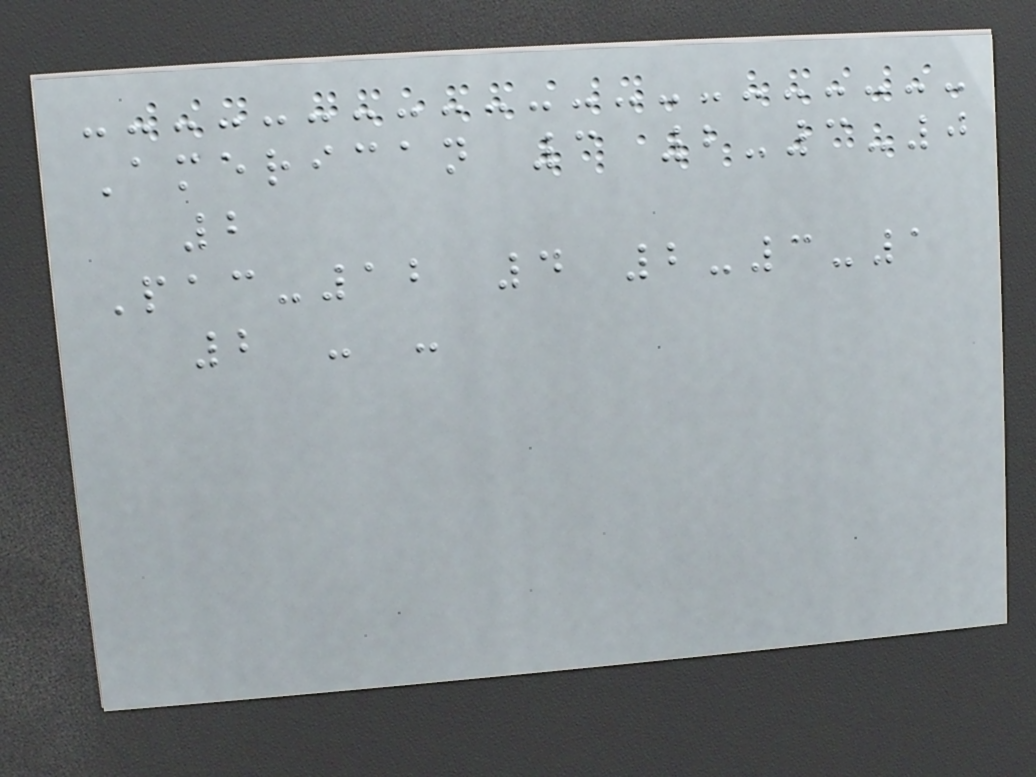American 3 2-3-0
2
Pac-12 4 2-3-1
2 - -
